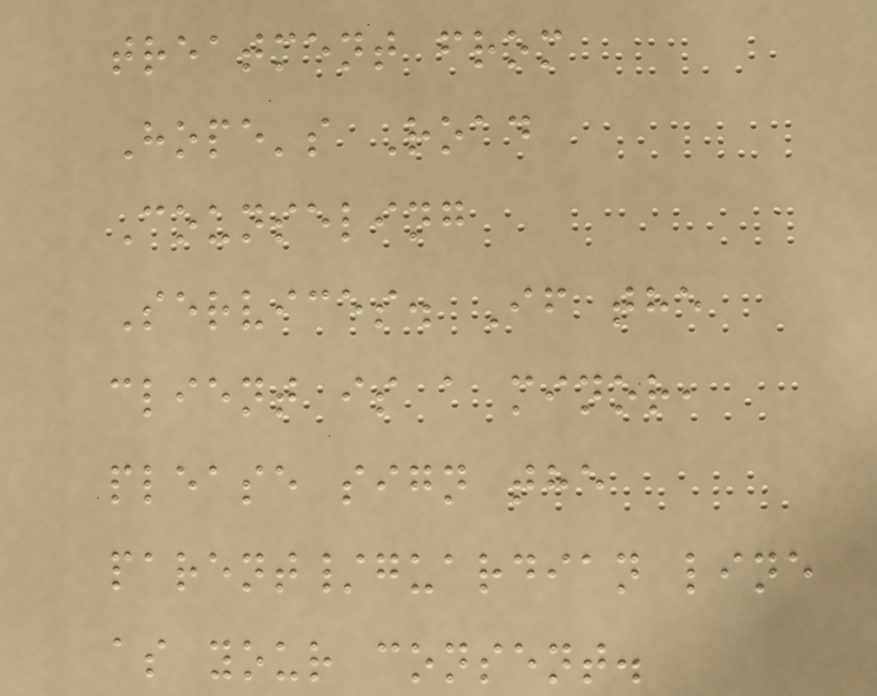treatment from
Hope's Road
Counseling
Services. If the
client is a minor,
please sign the
parent/guardian line
as your consent.
